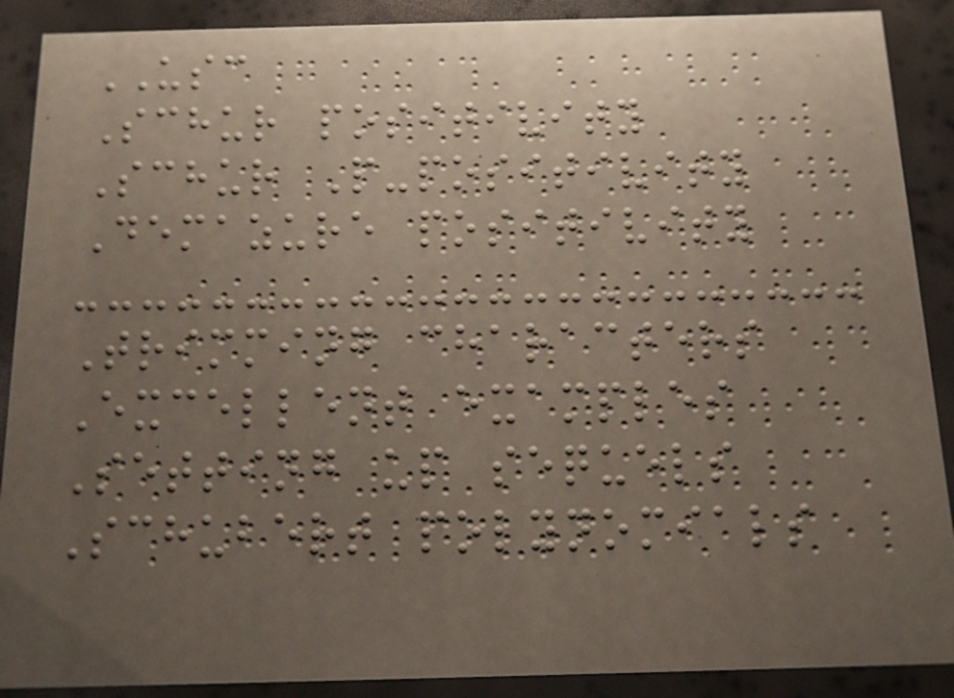USC
Schur positivity
Schur P-positivity
Demazure positivity
Trimming characters
Excellent examples
Setting up sequels
Schubert polynomials
